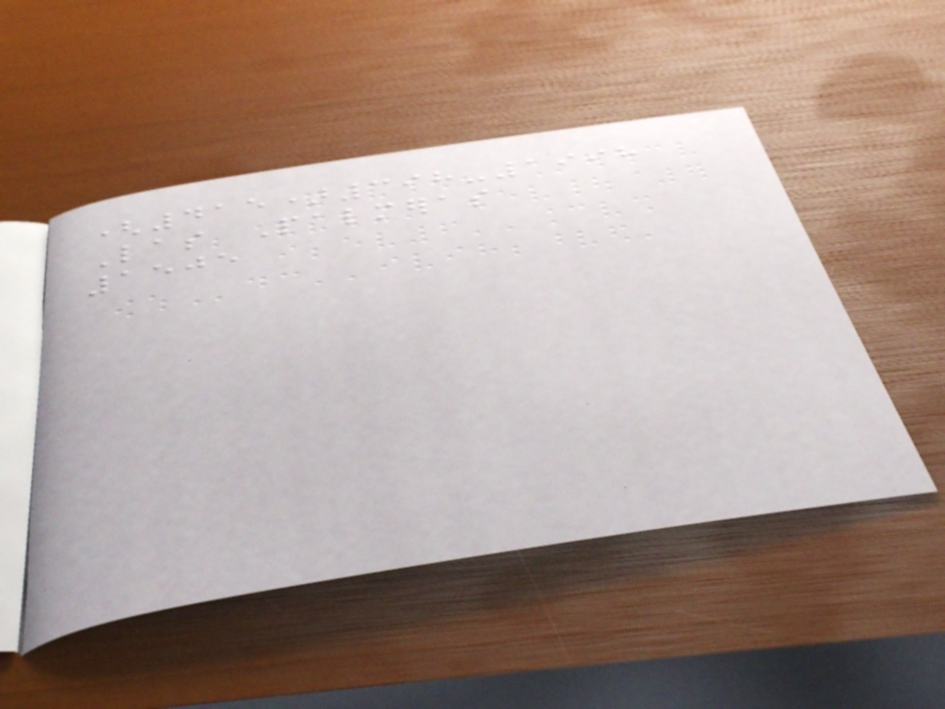(415)398-1998
Las Palmeras
1505
